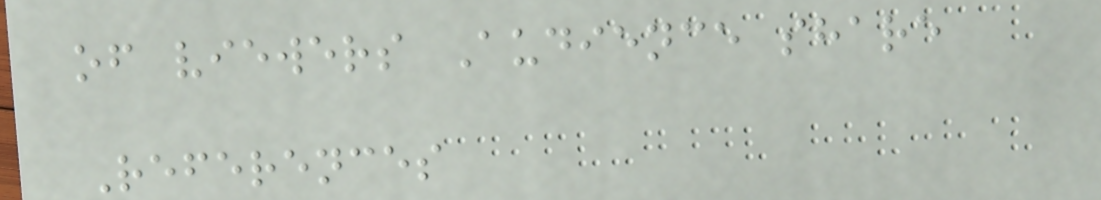of viewers Audience share
References
